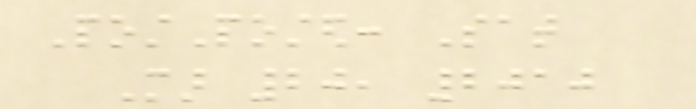PostPosted: Sat
Mar 20, 2010
